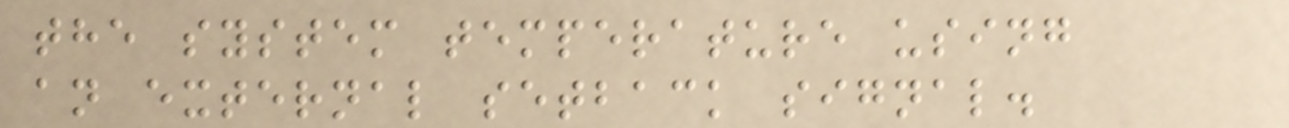the system temperature using
an external setback signal.
